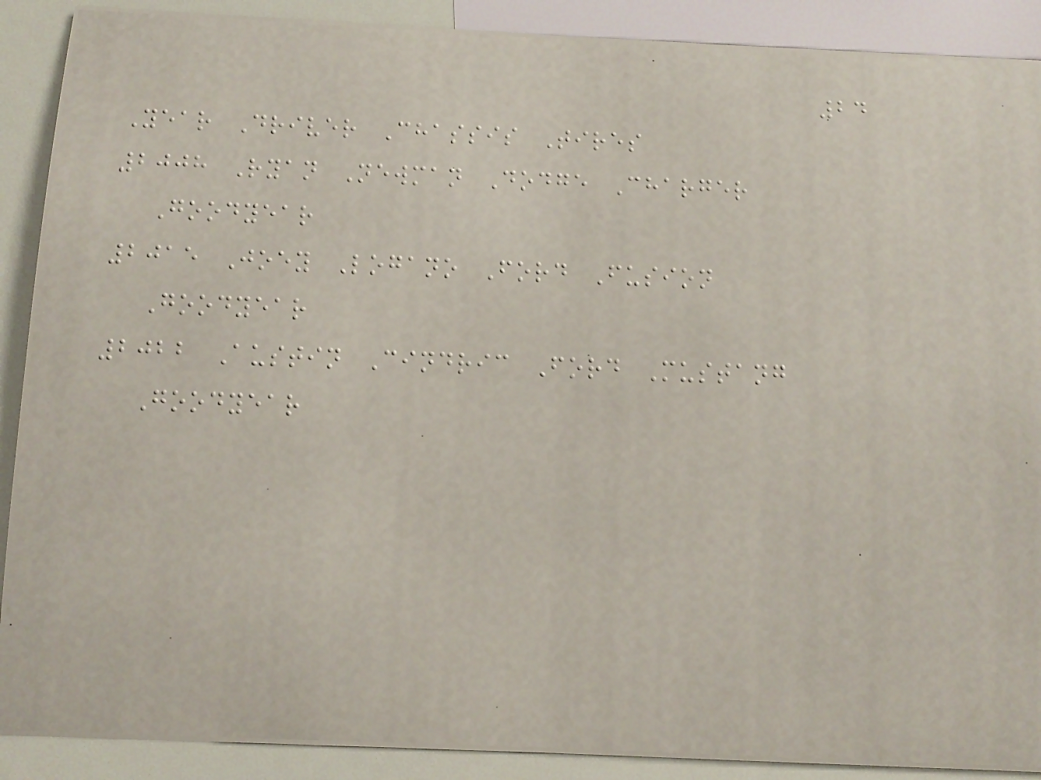24
Year Driver Chassis Tires
2008 Ryan Newman Dodge Charger
Goodyear
2015 Joey Logano Ford Fusion
Goodyear
2022 Austin Cindric Ford Mustang
Goodyear
